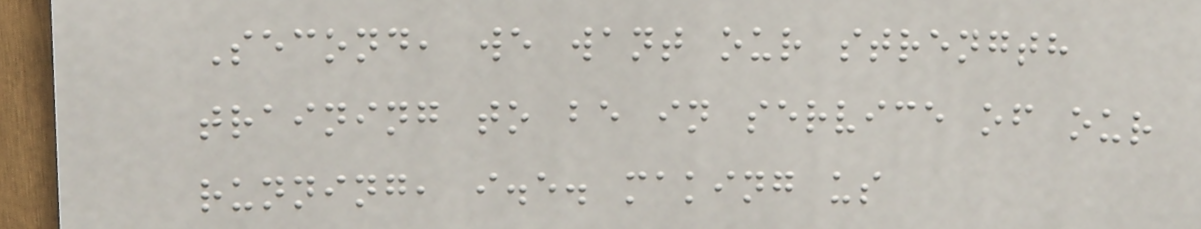Second, we want our strength
training to be in service of our
running, i.e. making us
